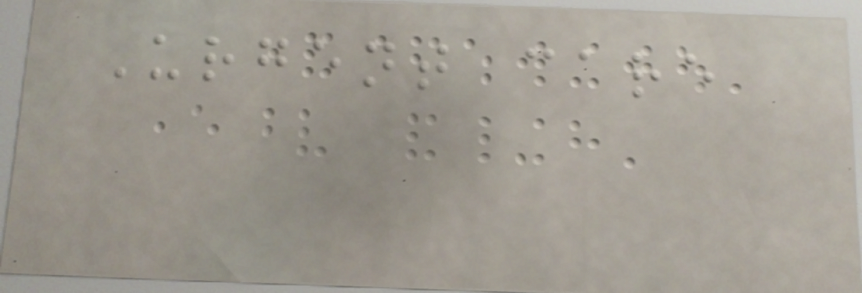Urgent care
